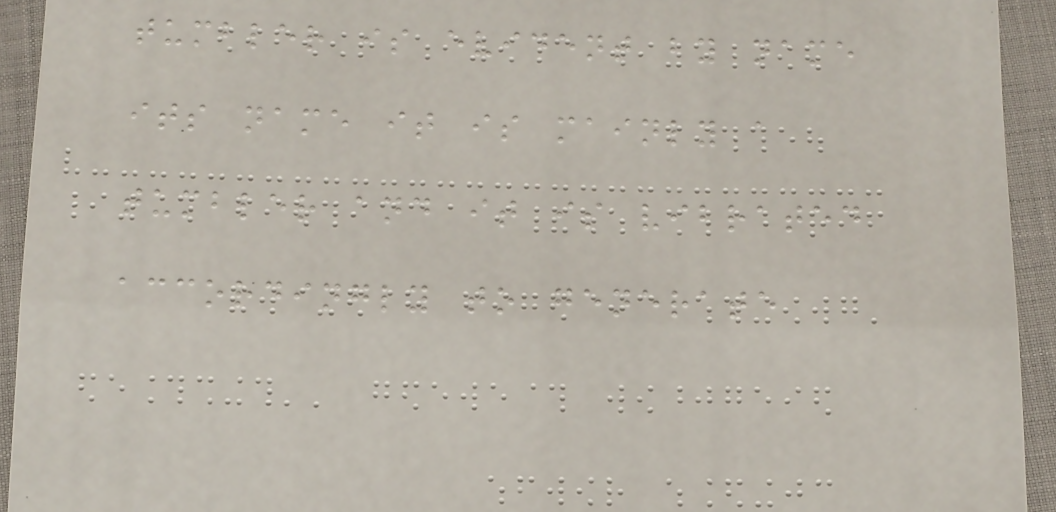tumbler is evident by name
its name it is mainly a
tumbler and it is vibrated
accordingly to generate
